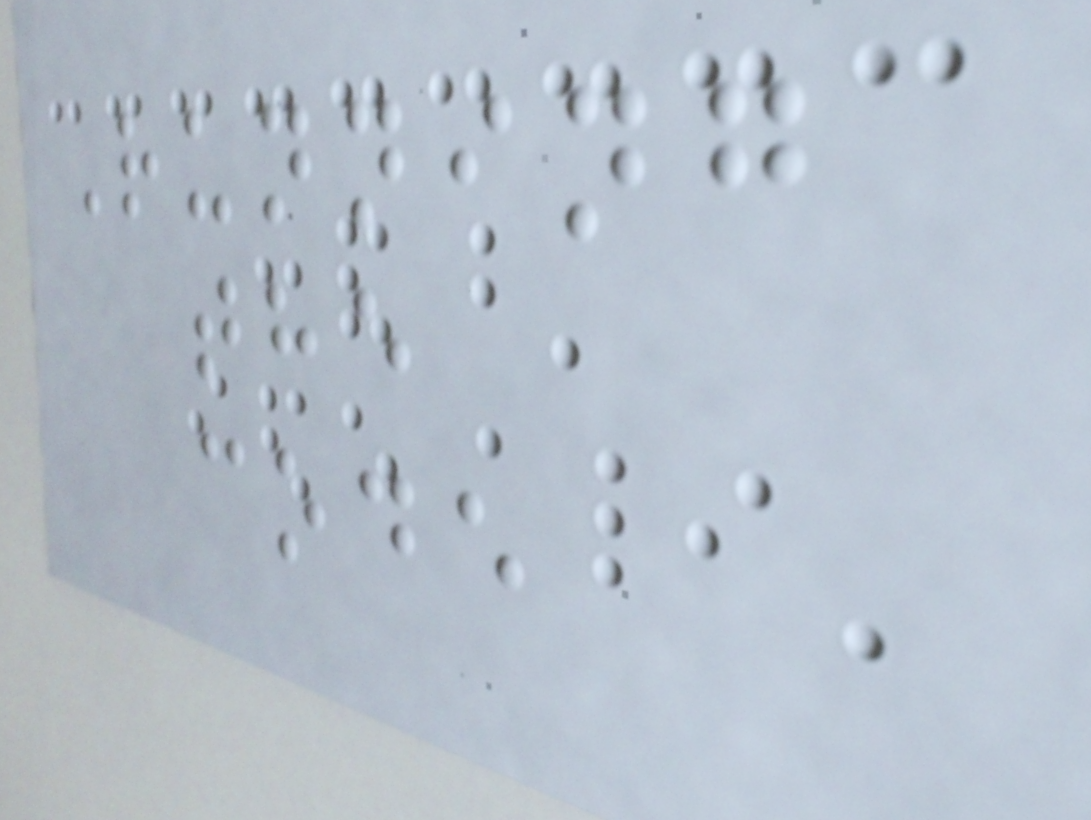Running
the
code
